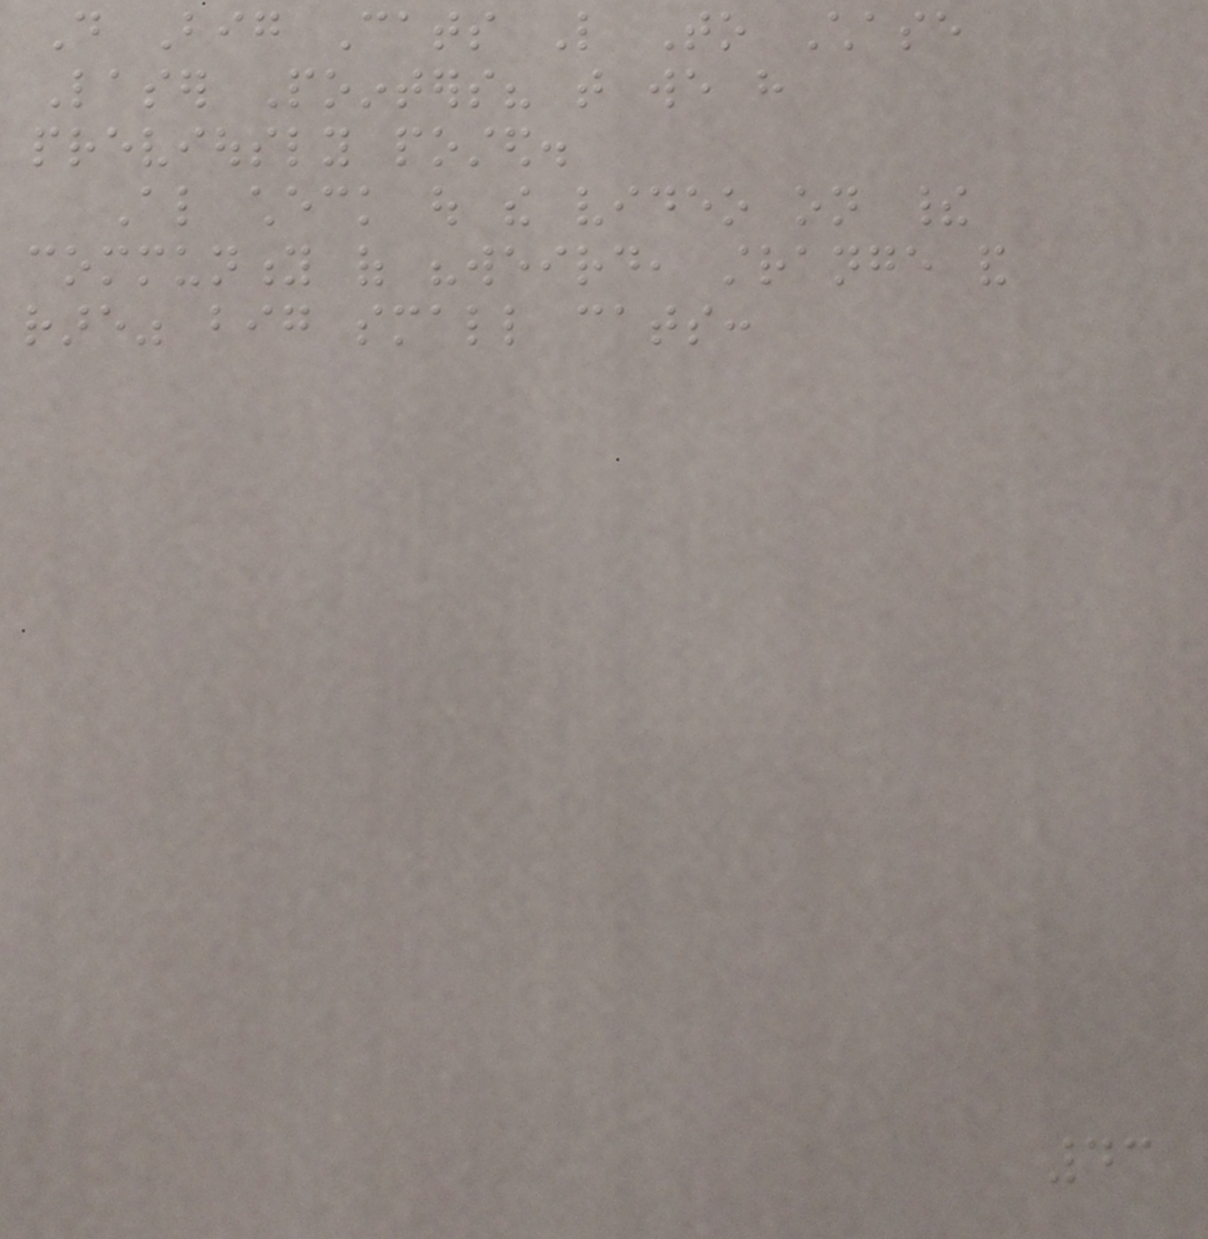Do Big Cats Like To Chase
Laser Pointers? that we have
previously posted.
Also check out the video on their
community of "weird, strange and
rare" big small cats:
43
